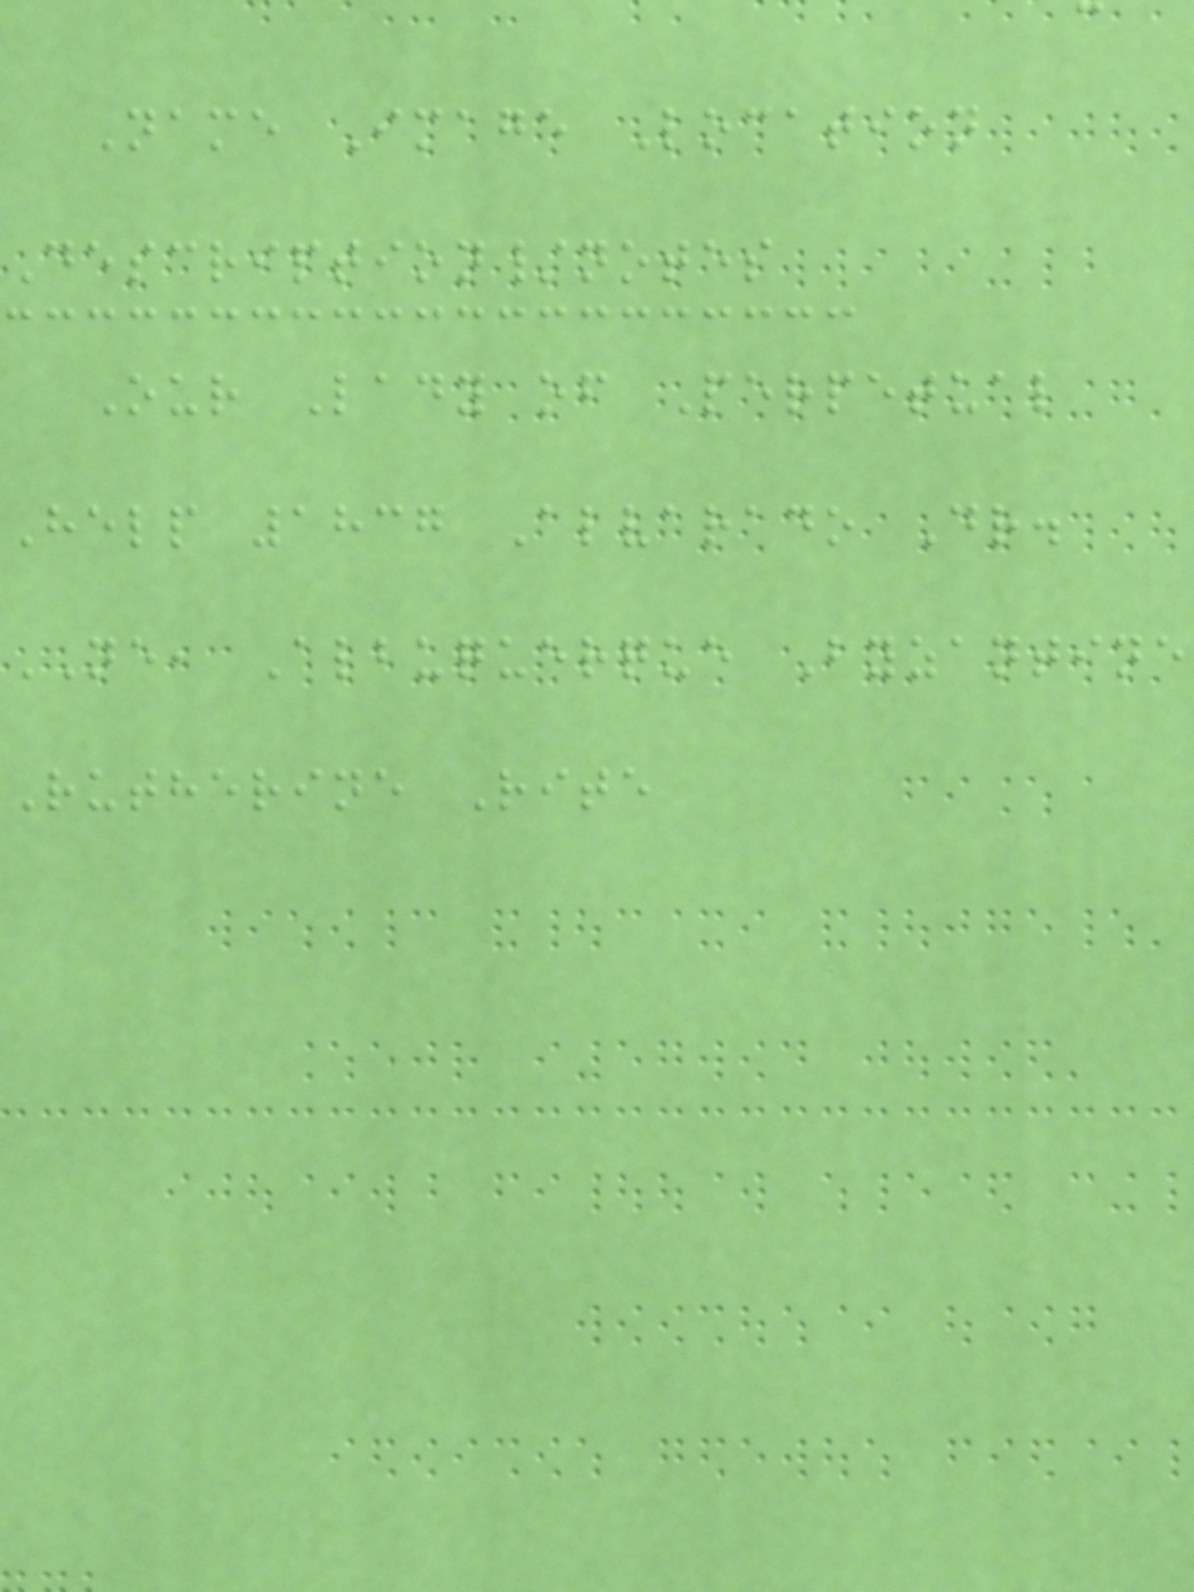Name Image Location
Description/notes
Our Lady of Perpetual
Help 1837 Alvarado Dr.
NE, Albuquerque Byzantine
Rutherine Rite
